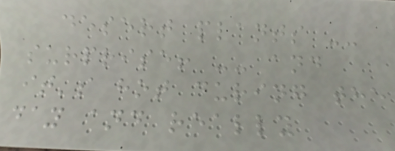desert plants --
surprise! -- and
it's hot during the
day and really
